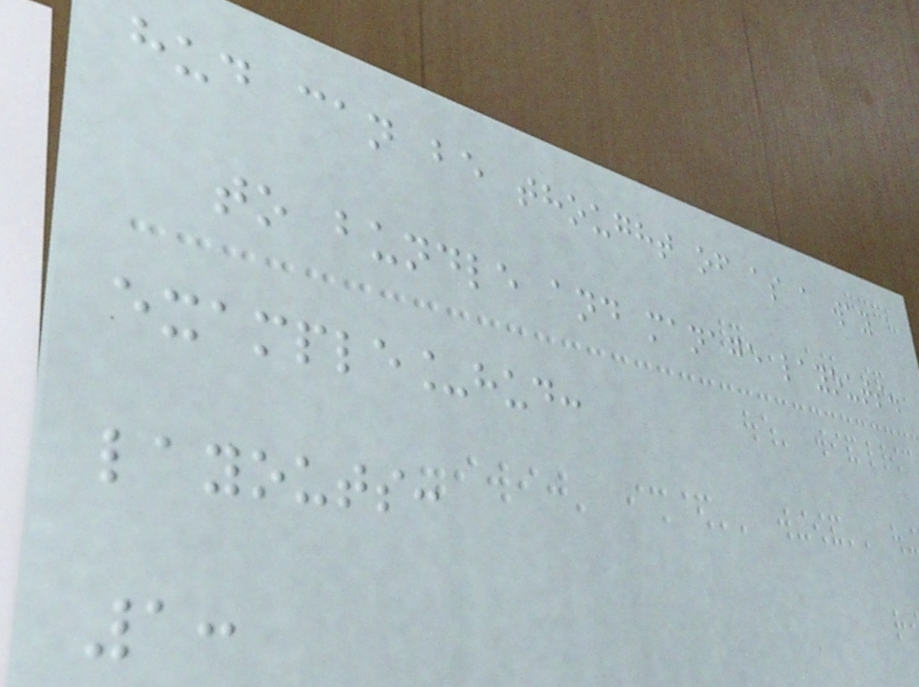hud can be thought of as a way
to bundle and manage layouts.
example_hud:
layouts:
1:
